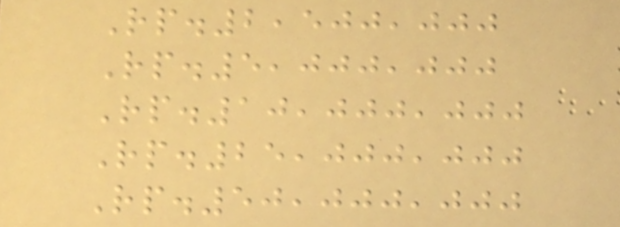Rp.2,500,000
Rp.5,000,000
Rp.10,000,000
Rp.25,000,000
Rp.50,000,000
